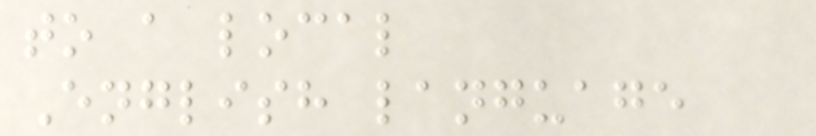to a local
English language
